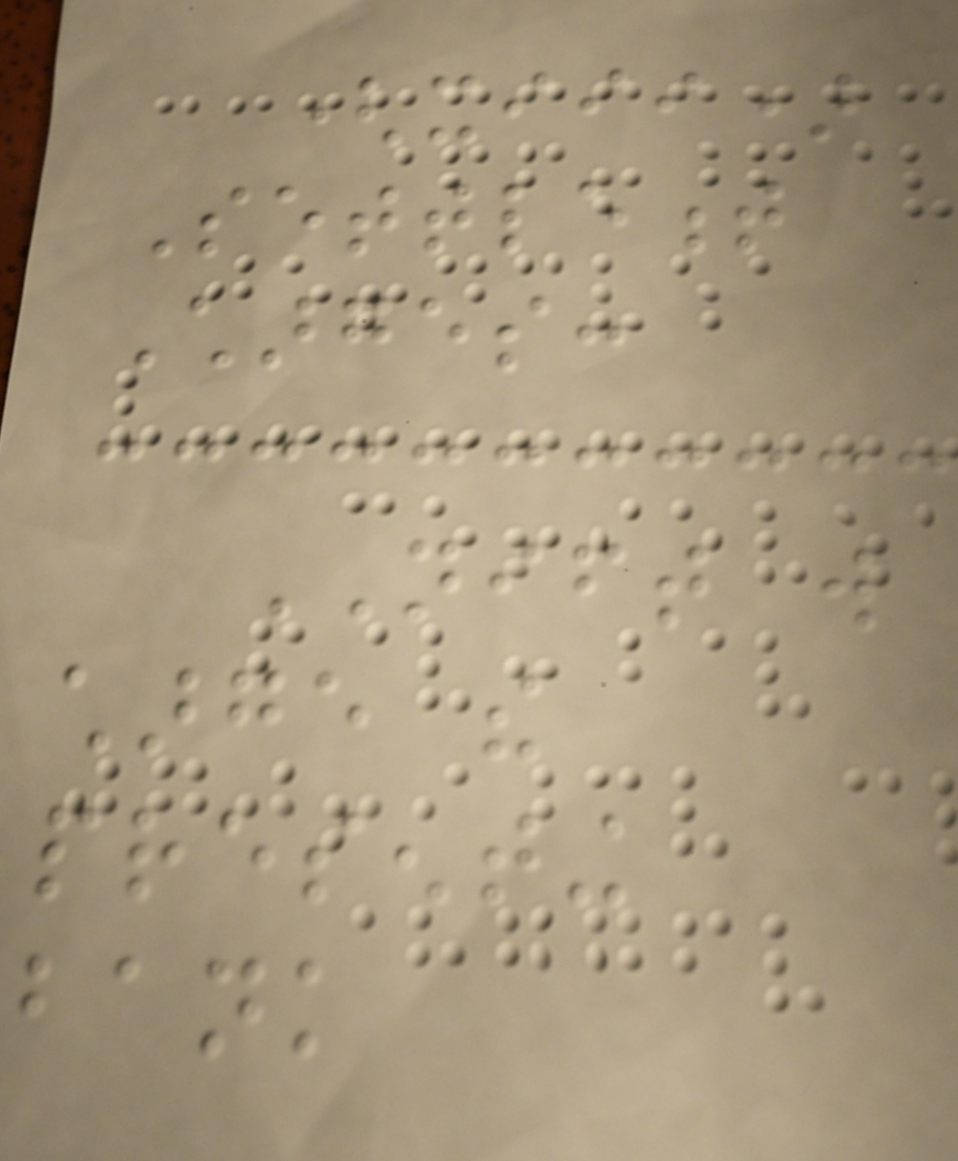(xiii)
Settlement
Charges:
NIFT will
charge the
presenting
bank
